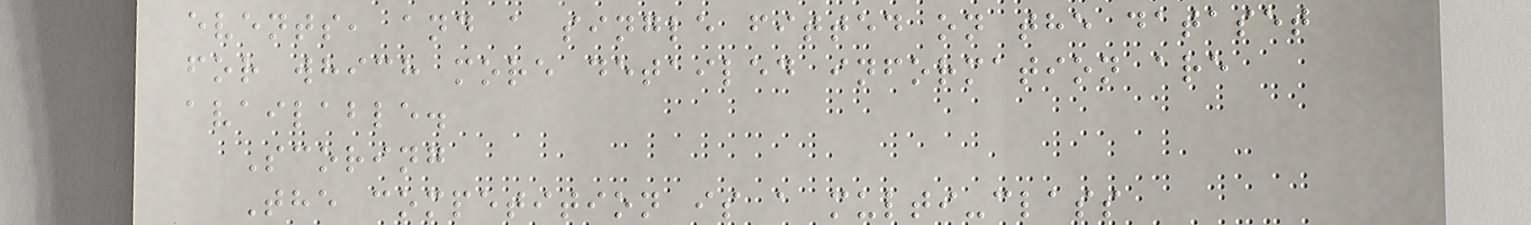events, and a single fitted on the dataset
for which more detailed information are
available.
Scoring
The competition is a multi-class
